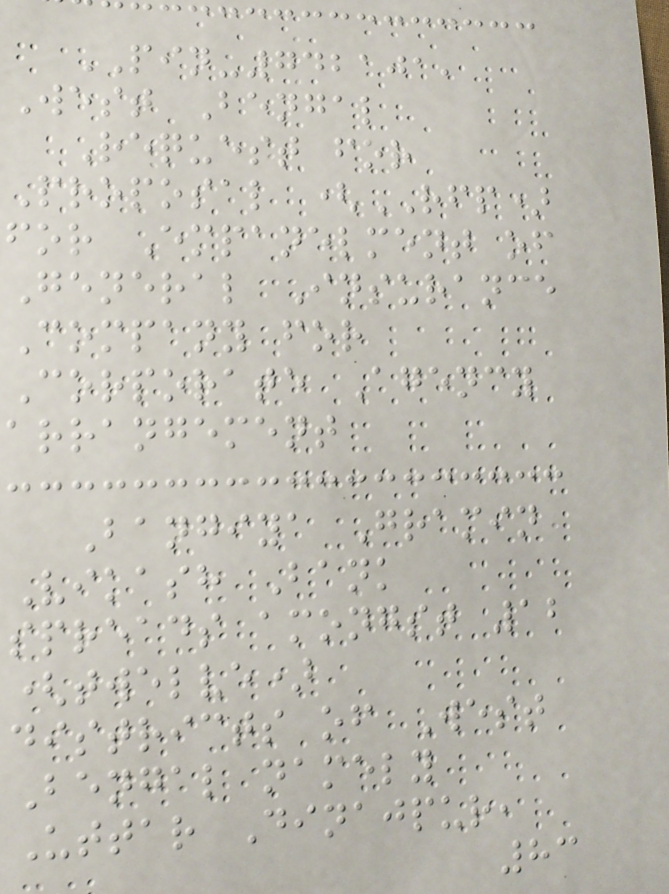PIN-742101,
West Bengal
Request for
Proposal (RFP)
for Empanelment of
General Insurance
Company for
Corporate Agency
arrangement
Bangiya Gramin
Vikash Bank
spreads amongst 12
(twelve)
districts of West
Bengal namely
Uttar Dinajpur,
83
